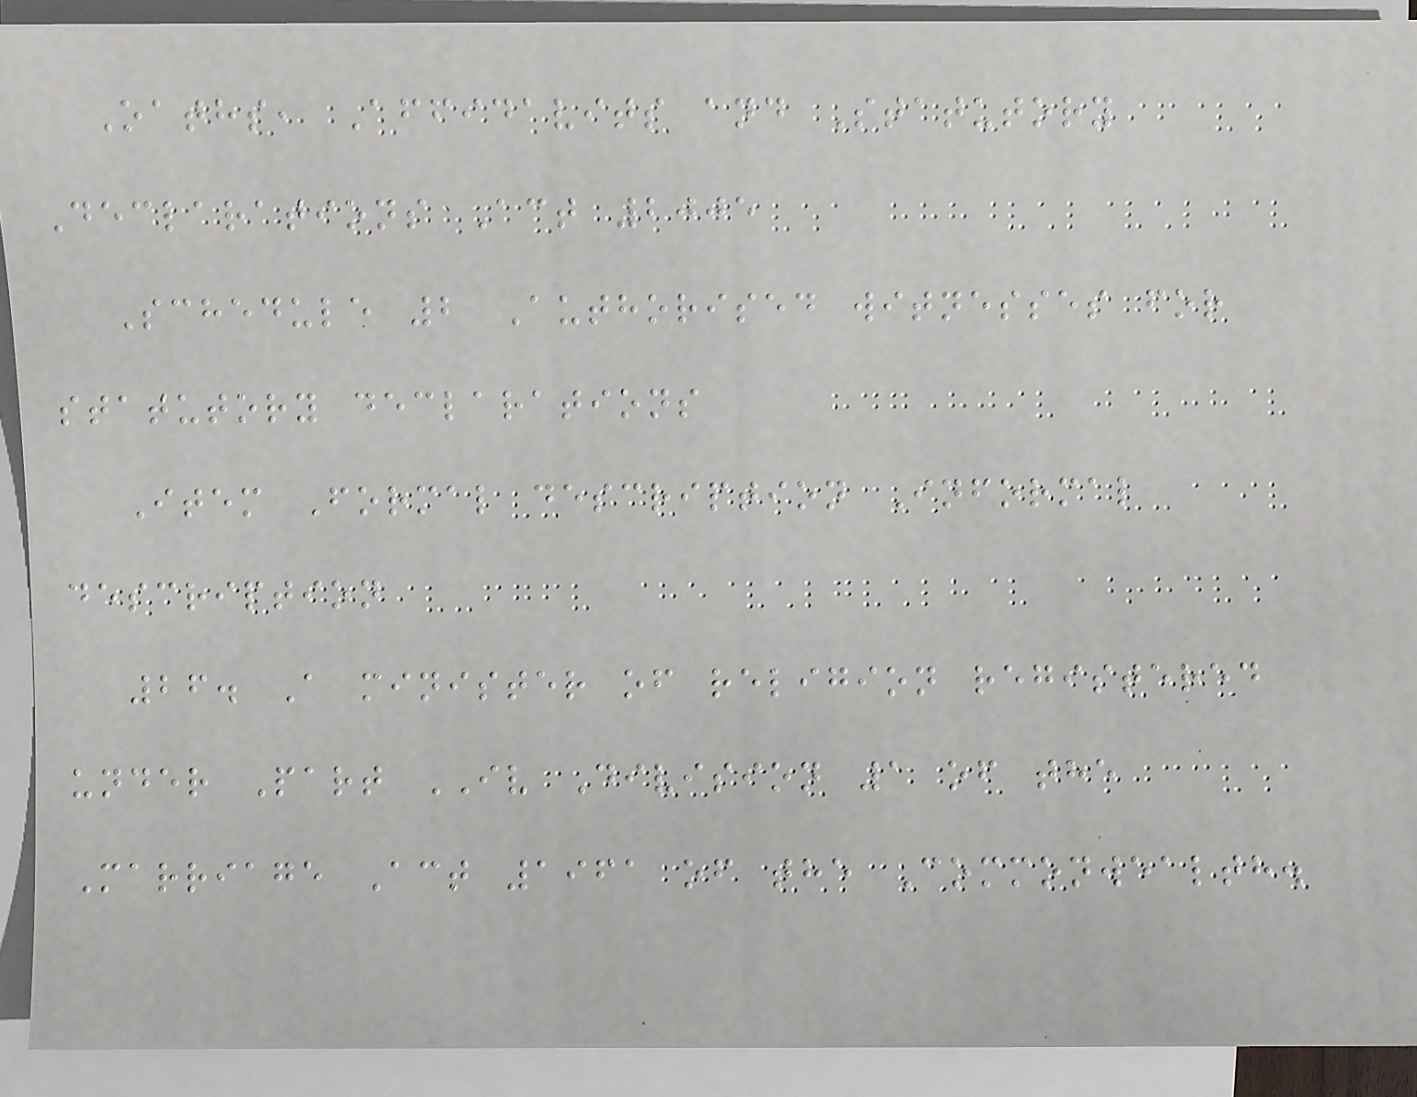Oaths, Affidavits and Statutory
Declarations Act 2005
Schedule 2 Authorised witnesses for
statutory declarations
Item Formal description Informal
description
26. A minister of religion registered
under Part IV Division 1 of the
Marriage Act 1961 of the Commonwealth.
